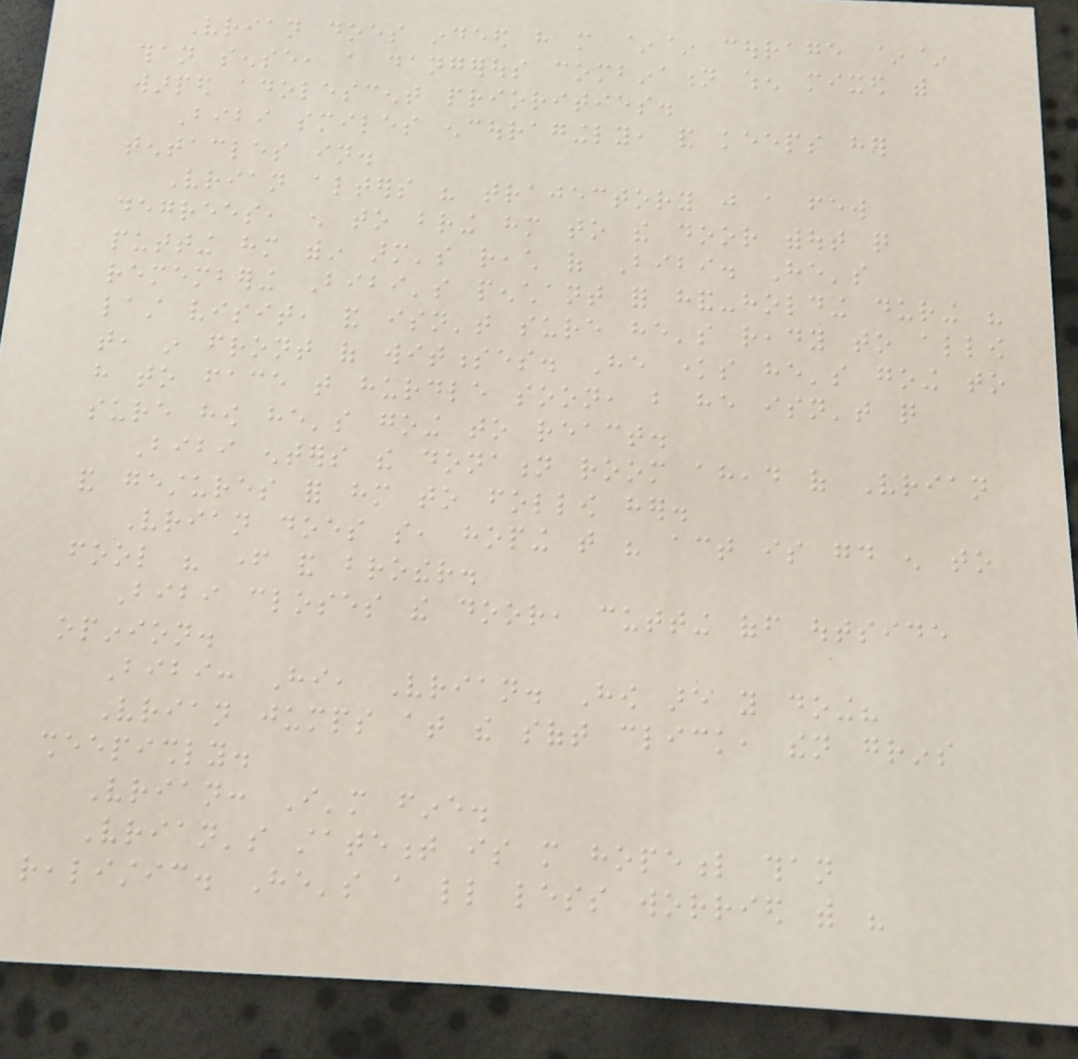Vrian does indeed have more ~~ courage ~~
than sense, a dangerous combination when mixed with
warped adolescent priorities.
Bibi smiles encouragingly, and keeps her
tentacles in.
Vrian alters his trajectory just a few
degrees, enough to bring him to the door without quite
putting him within arm's reach of Bibi. He's
remembering Bibi's penchant for hand-holding during his
last visit, and isn't sure he's ready to allow
that, in front of witnesses. He knows he's going to
have to face that hurdle soon, but he isn't quite
sure how he's going to react.
Bibi enters the donation room ahead of Vrian
and gestures for him to follow her.
Vrian does so, hoping that his act is good enough to
fool his father and brother.
Bibi closes the door, cutting off outside
opinion.
Bibi: Hi, Vrian. How are you doing?
Vrian jumps at the soft click, then grins
sheepishly.
Vrian: I'm fine.
Vrian's statement is more hopeful than
realistic. He's a little less worried with his
